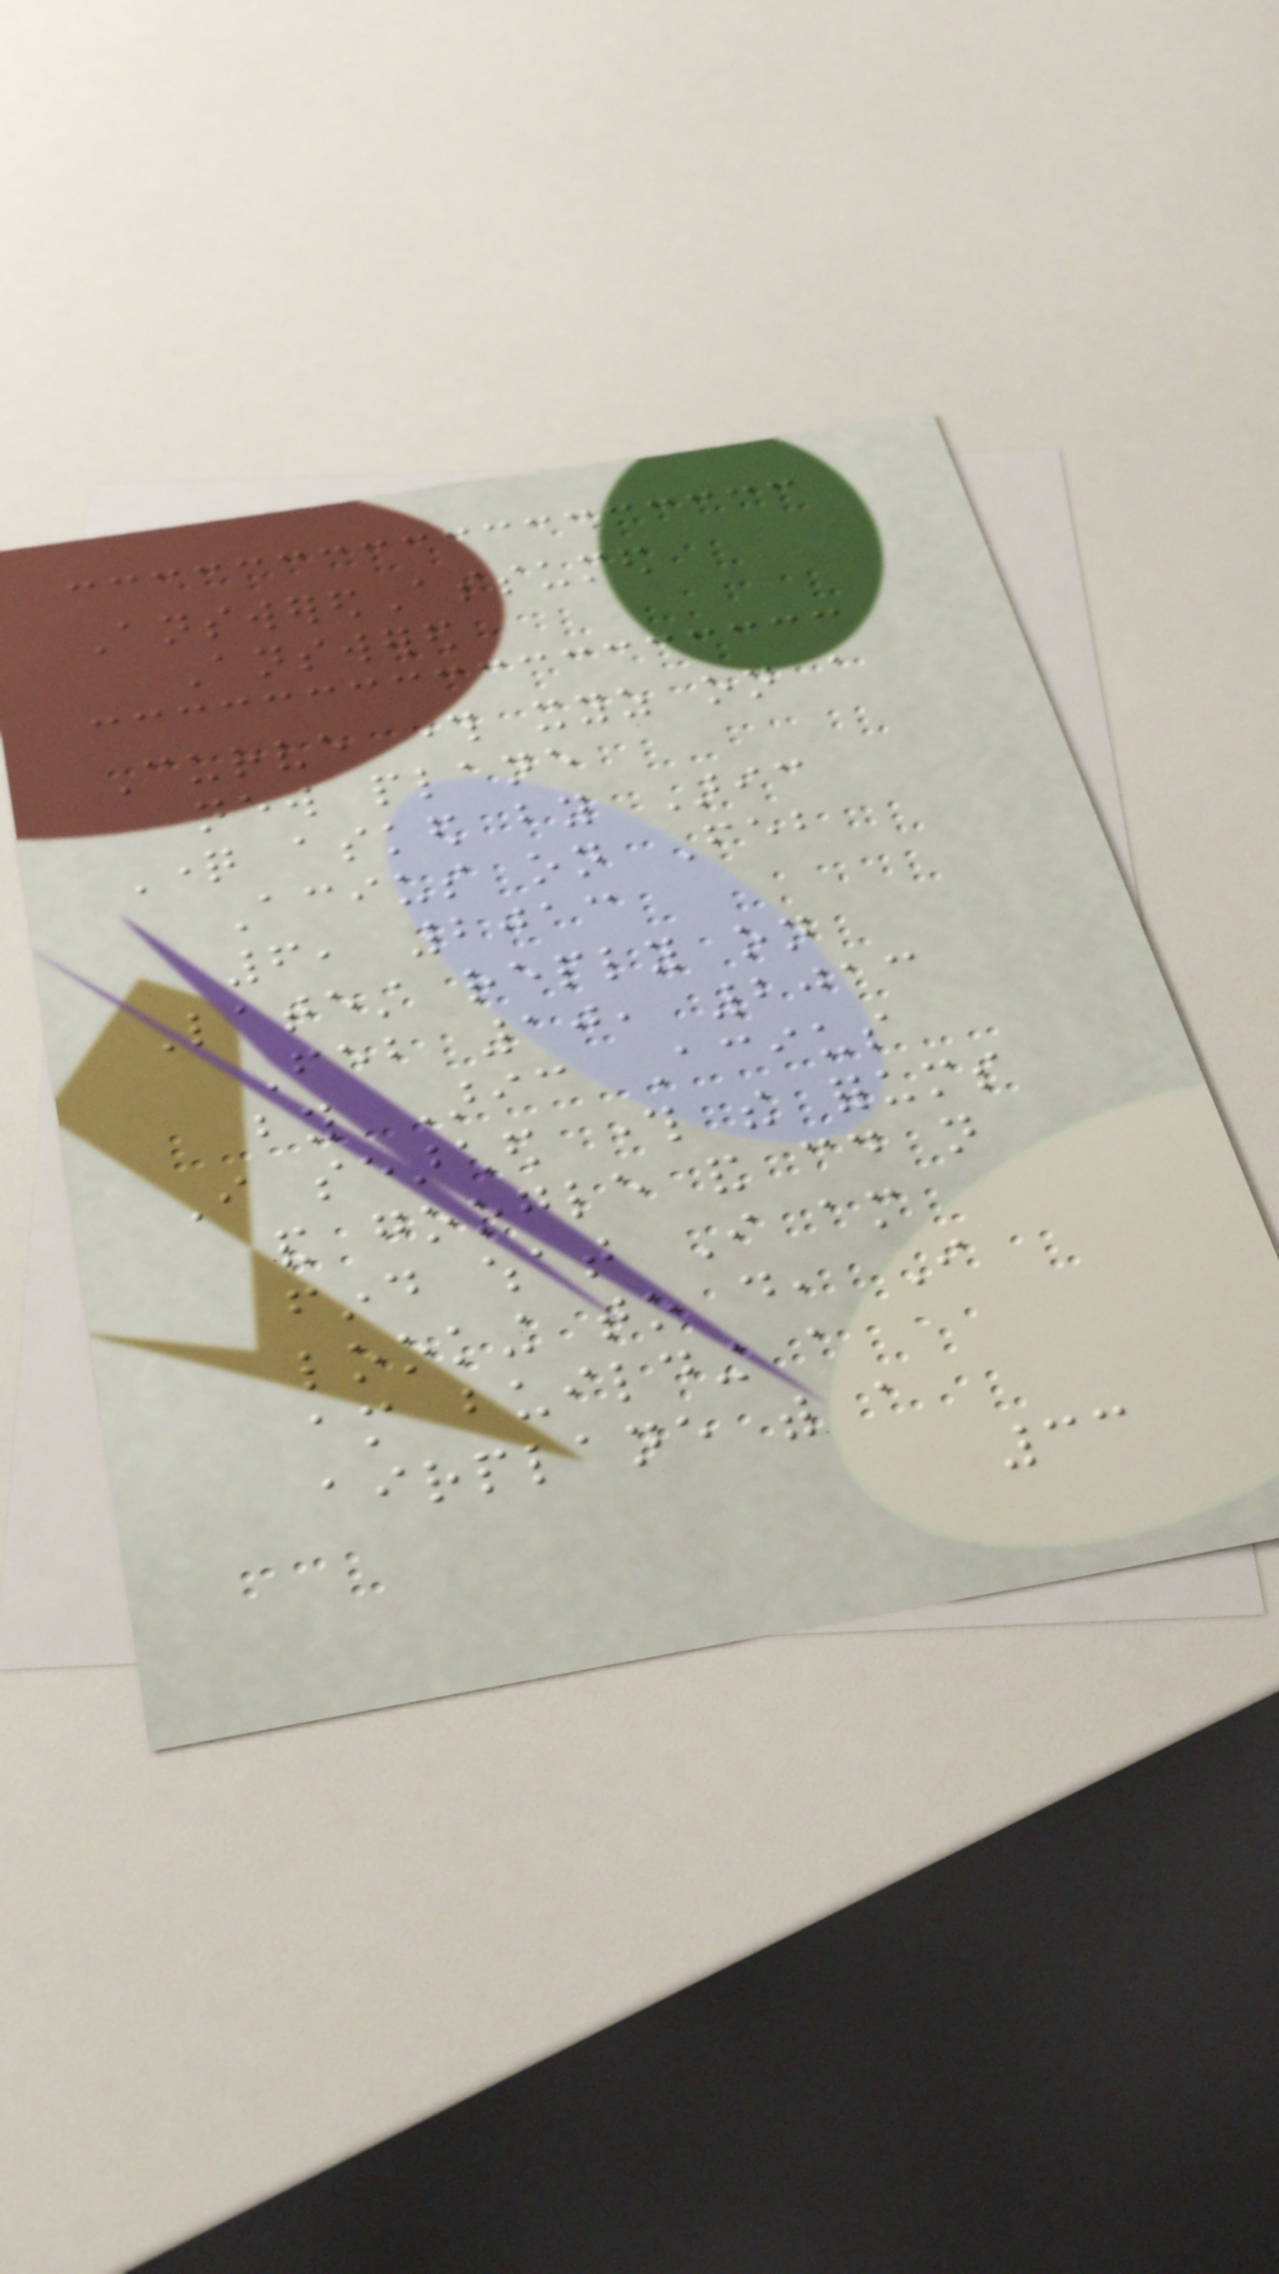AnsweredAssumed
Answered
Curve through xyz on a
new plane
Question asked by Aric
Acius on Feb
6, 2013
Latest reply on
Feb 10, 2013
by Aric Acius
I searched through the forums
and google and could not
find what I am
looking to do, I
am building a
airplane with a
33
